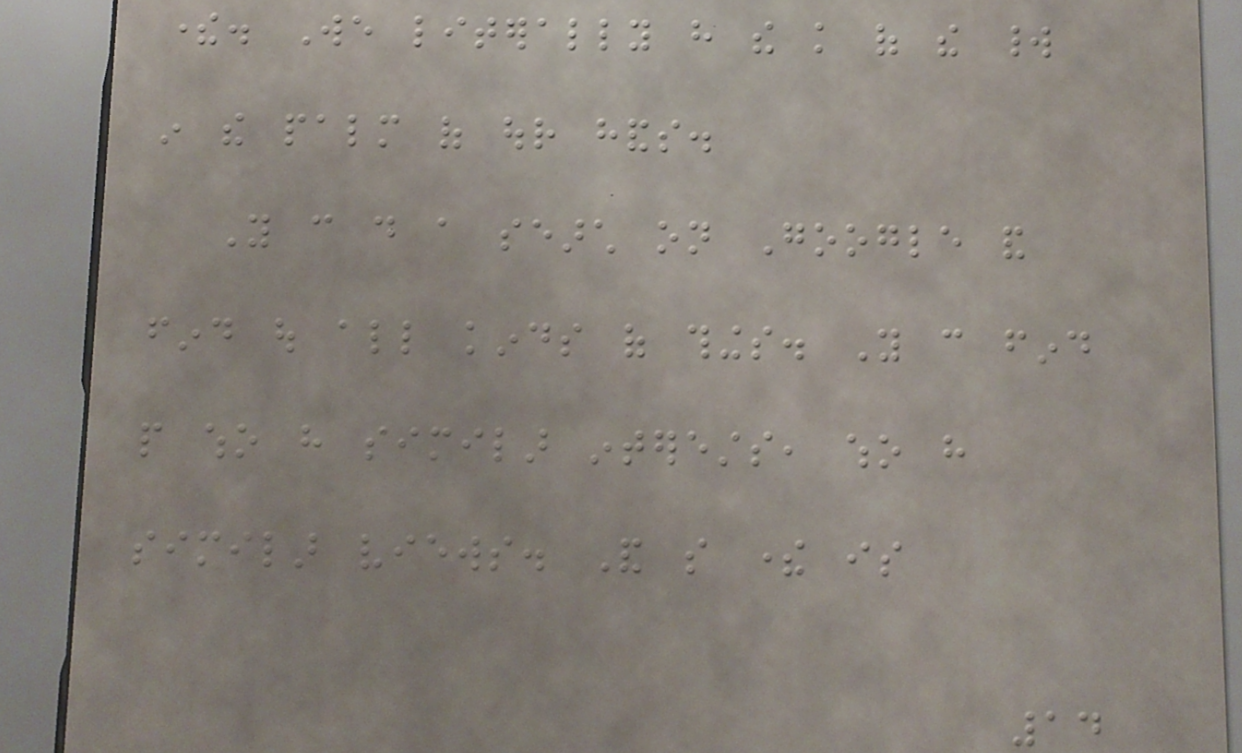there. We literally have the knowledge of the world
in the palm of our hands.
You can do a search on Google and
find out all kinds of things. You can find
people who have similar interests, who have
similar views. And so there is
14
